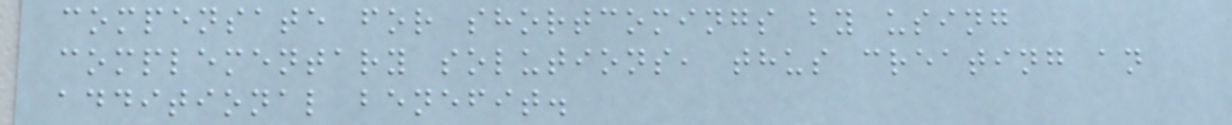compensate for shortcomings by using
complementary solutions, thus creating an
additional benefit.
